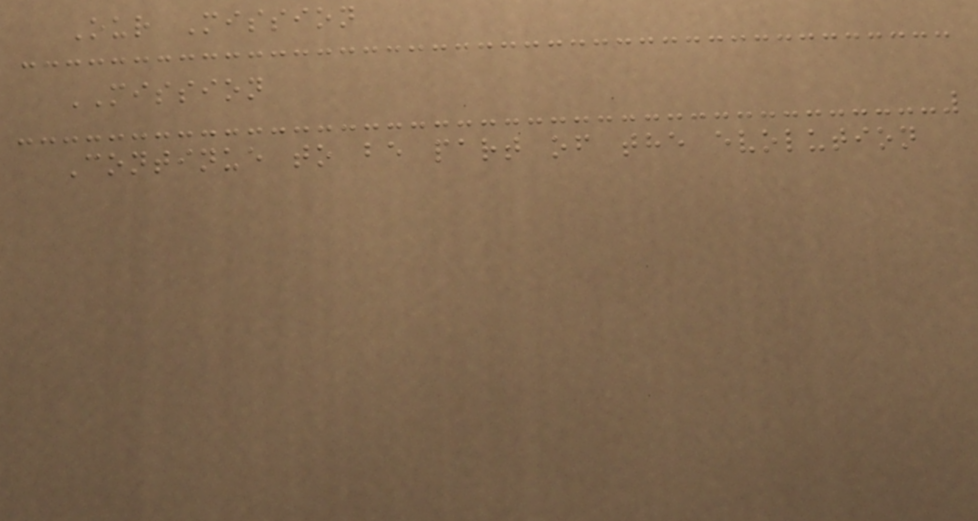Our Mission
MISSION
Continue to be part of the evolution
